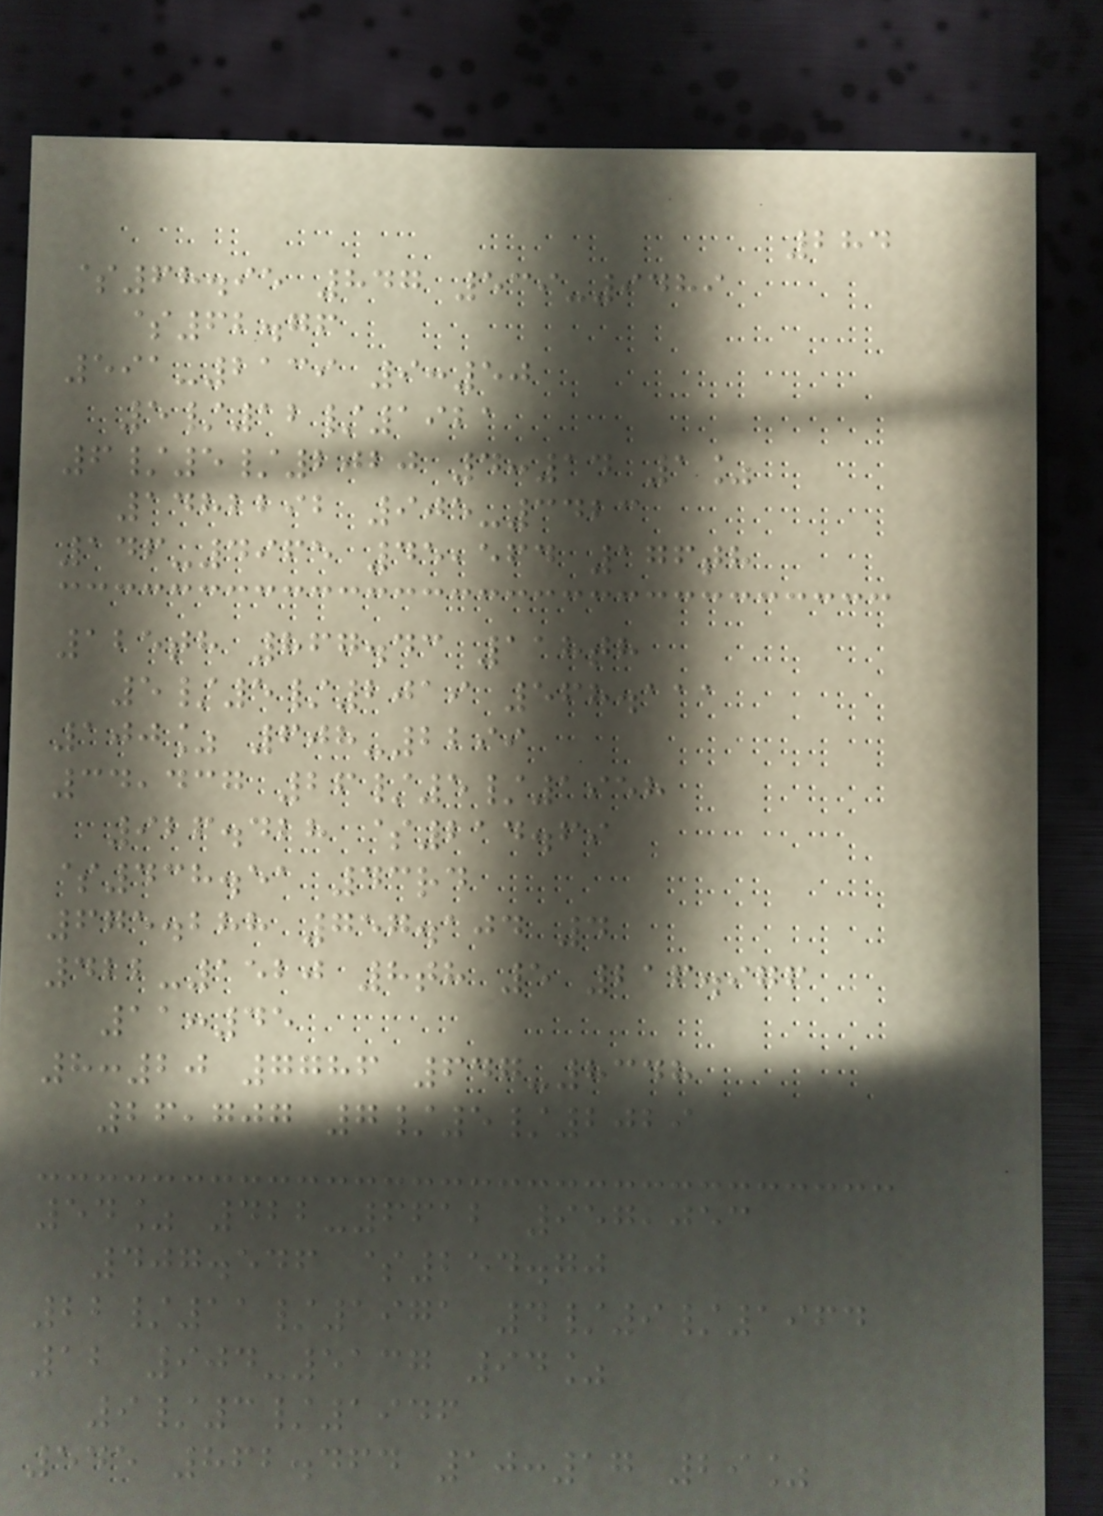284
$68.95 847 539-9489
$62.76
591-2139 9:50
5/12/1921
6/5/2020 4:14 1%
1482292 905-3423
146-4965 45,564 176th
125th 867.43 118th
5/5/2019 568.111
100% 608-2299
34,437 26/5/1958
926.428 $214.69
$438.51 43rd
675.288 757.104 4
422-1520 8th 5 216.976
11:45
8:20 7786 647-8348
26,707 7/5/2029
54% 422-6612 957,053
407.546 $254.70
22/11/1971 4/9/1964
12 904-5137 94%
9/3/1946
545 862.464 10:17 29%
